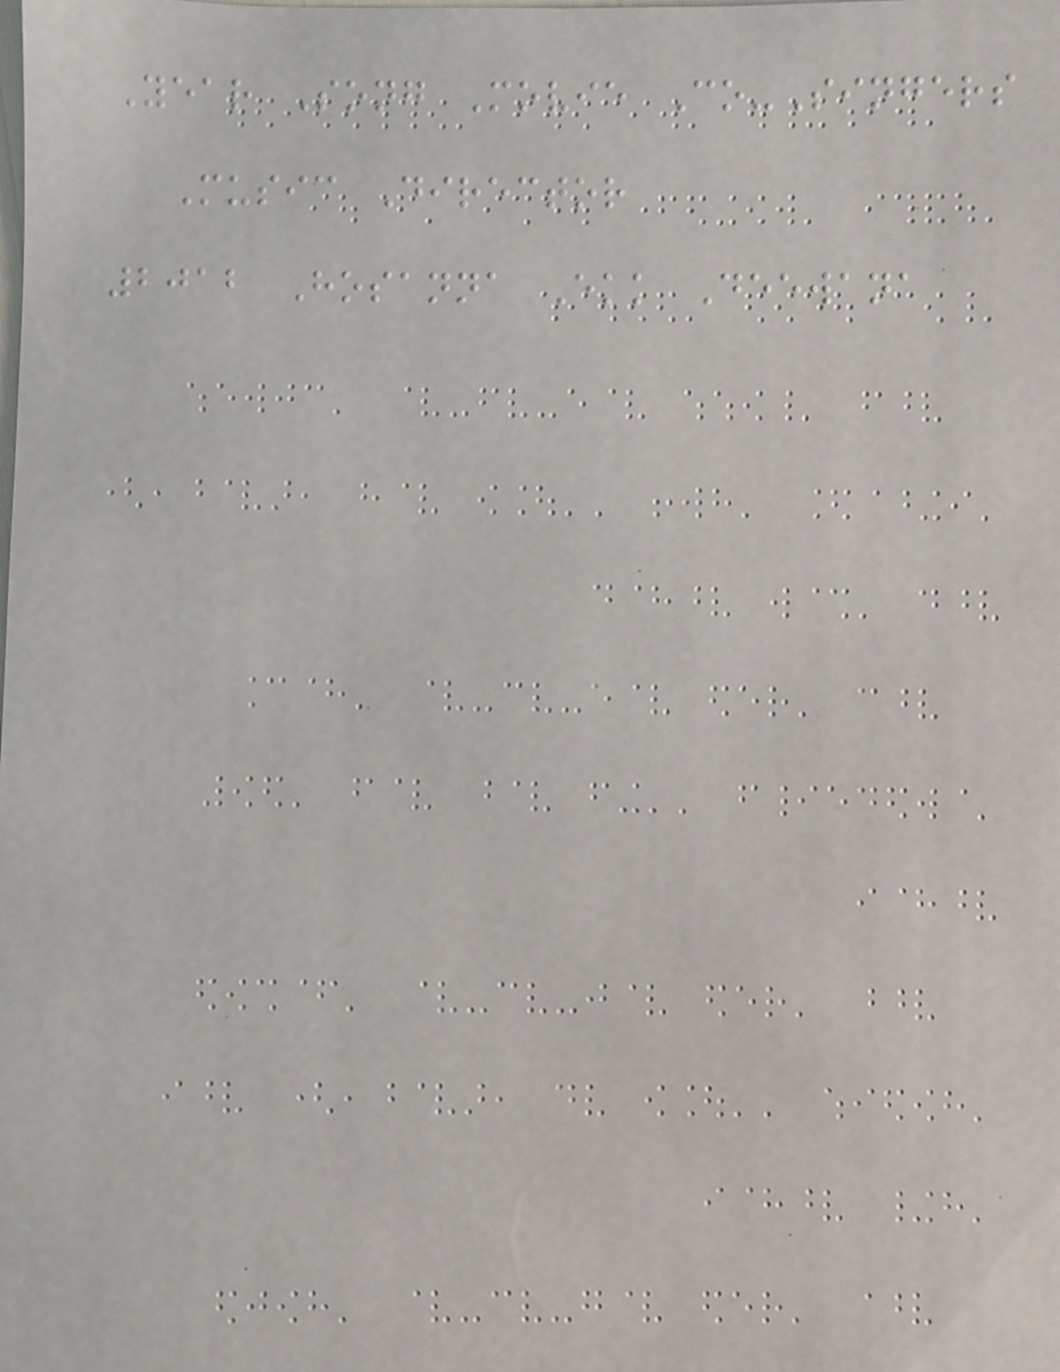Year Song Movie Co-Singers
Music Director
2012 Hosanna Ekk Deewana
